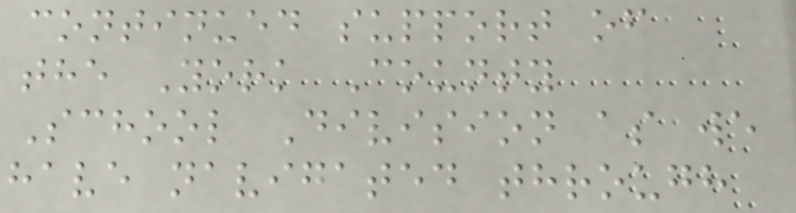continued support of
the York County
School Division as we
have navigated through
